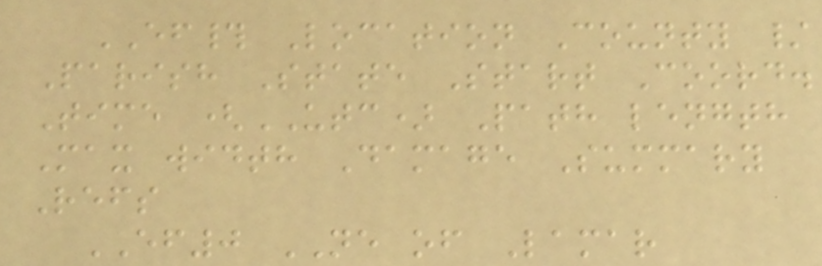EF# Location County /
Parish State Start Coord.
Time (UTC) Path length
Max width Damage Summary
Refs
EF0 NE of Lamar
